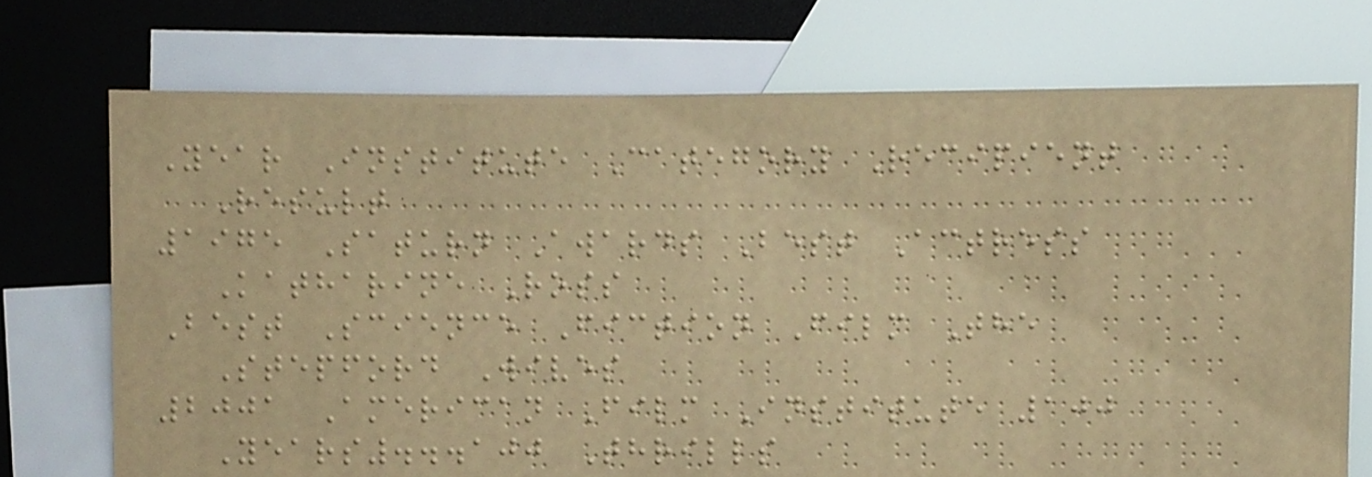Year Institute Category Recipient
Result
1975 Saturn Awards Best Actress
Katharine Ross
Best Science Fiction Film The
Stepford Wives
2001 American Film Institute 100
Years...100 Thrills
